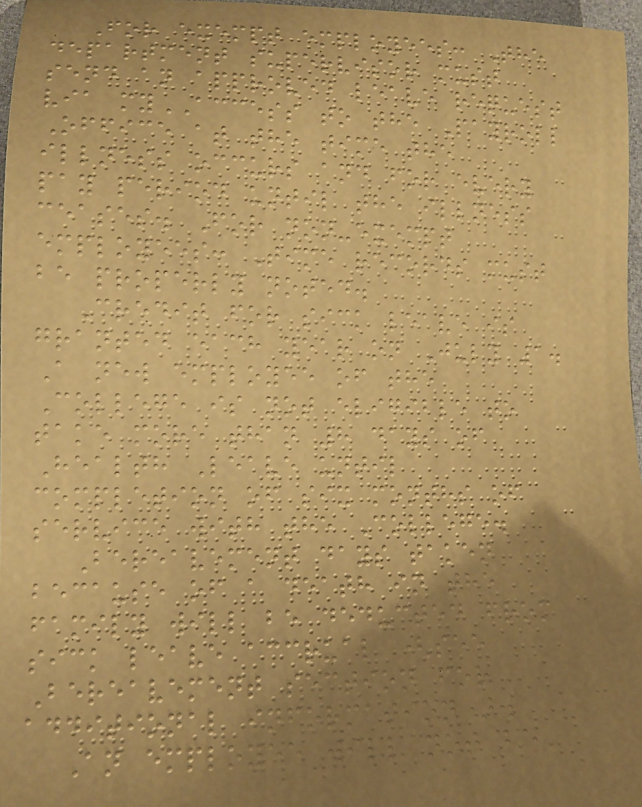For exempt employees: The
department supervisor must
send an approved leave request
via myACCESS to the Payroll
Office at the time the
illness occurs and for every
pay period until the illness
ceases. For non-exempt
employees: Time records must
be properly noted.
Credit for sick leave is
granted each year on July 1.
A new employee of the
College is not eligible to
take more than 8 days of
Health Leave until
completion of six months of
service with the College.
Bereavement days taken
because of a death in the
family will be deducted from
sick leave accrual (see
Bereavement section for
additional information).
An employee will not be
